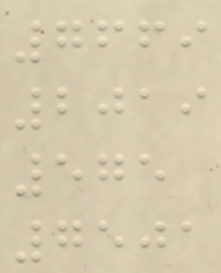7669
2019
575
7501
